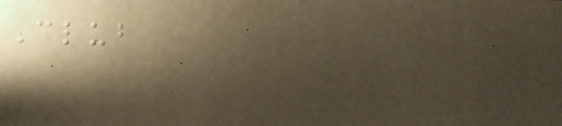Club
